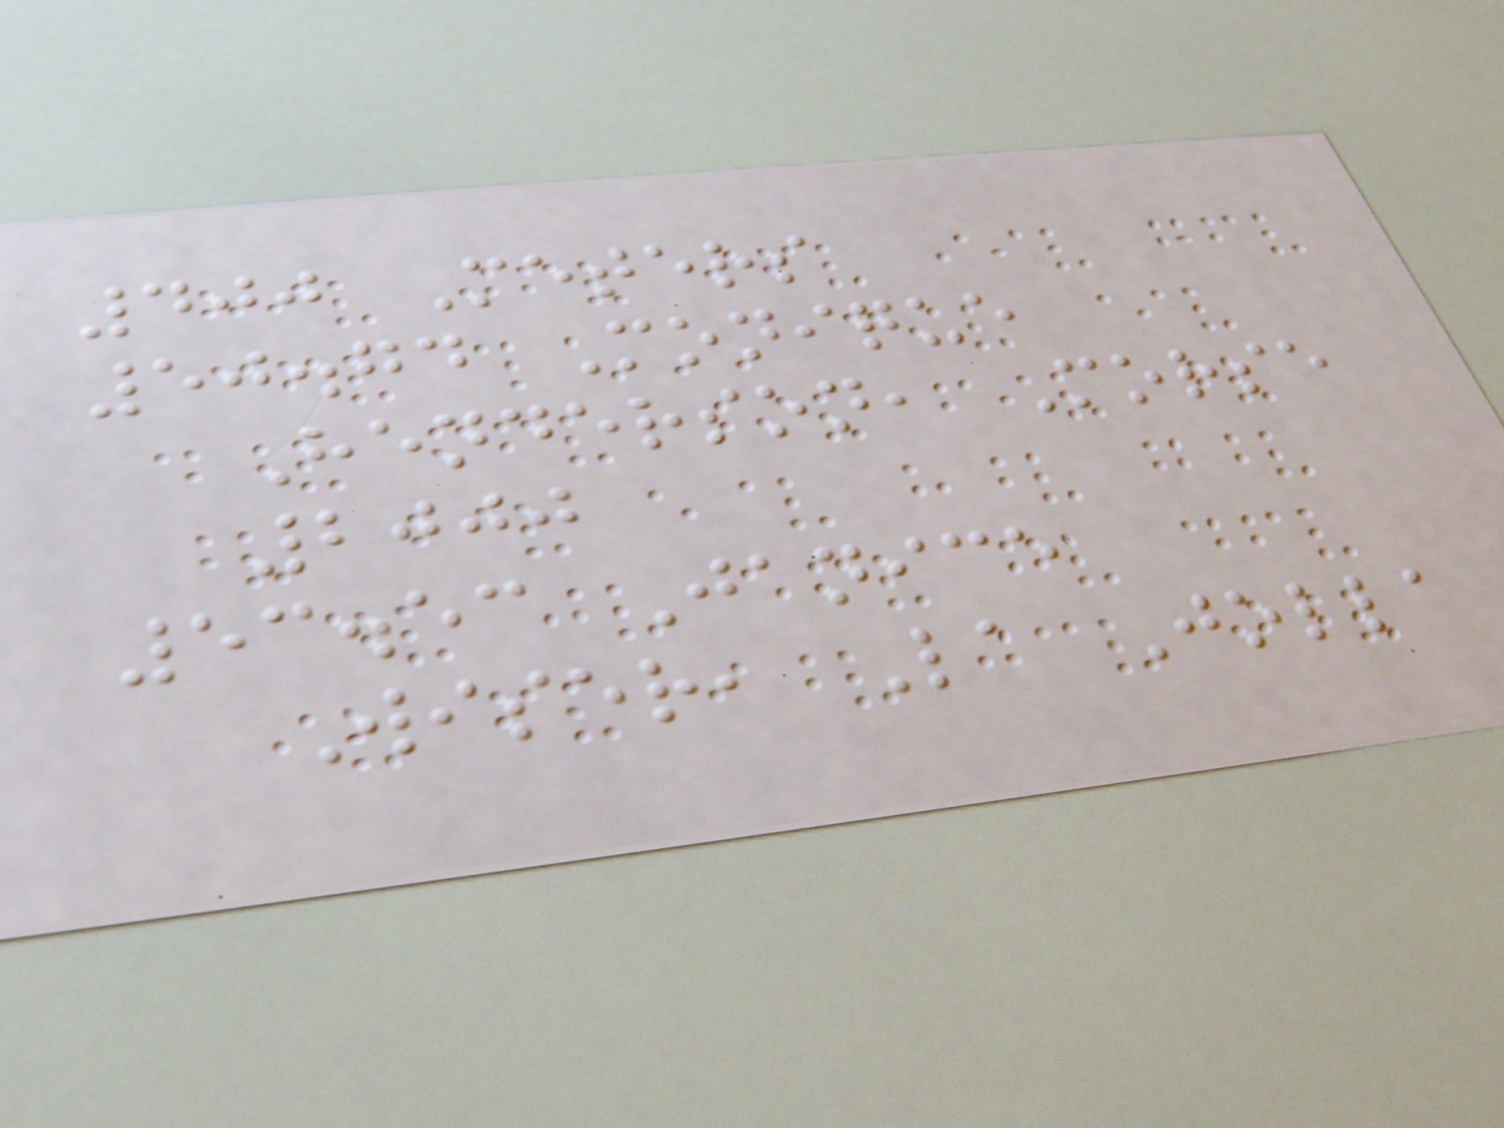400 Meters
50.74 Monique
Henderson, Morse
2000
53.53 Janice
Wiser, La Jolla
